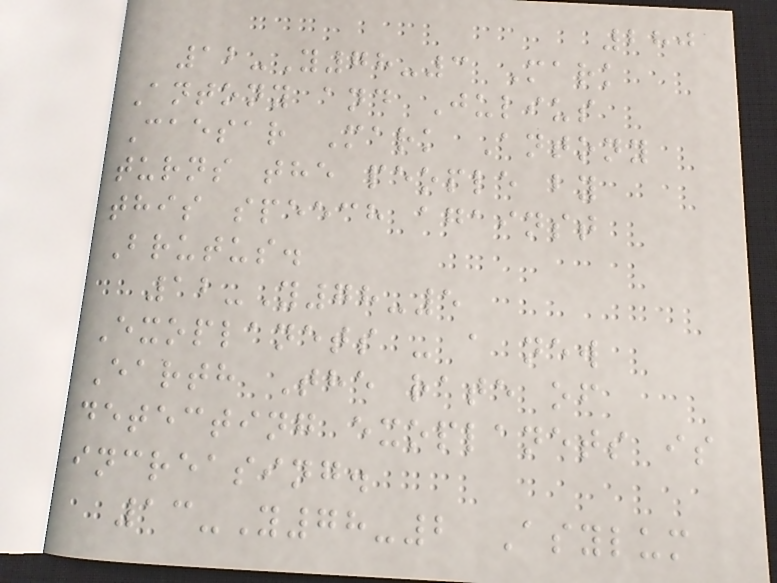280
12-Y78-3 Mark
Antony and Julius
Caesar Mark Antony
turns the people by
this speech against
Brutus.
12-Y78-5
Exoplanets - a new
Earth The rate of
detecting exoplanets is
increasing.
13-Y78-2 Asylum
